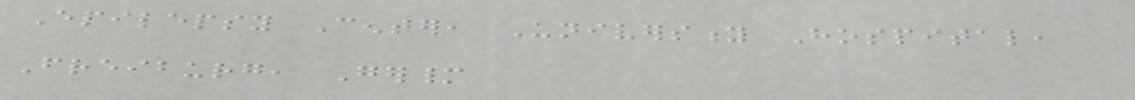Epilepsy Center, University Hospital,
Freiburg, Germany
